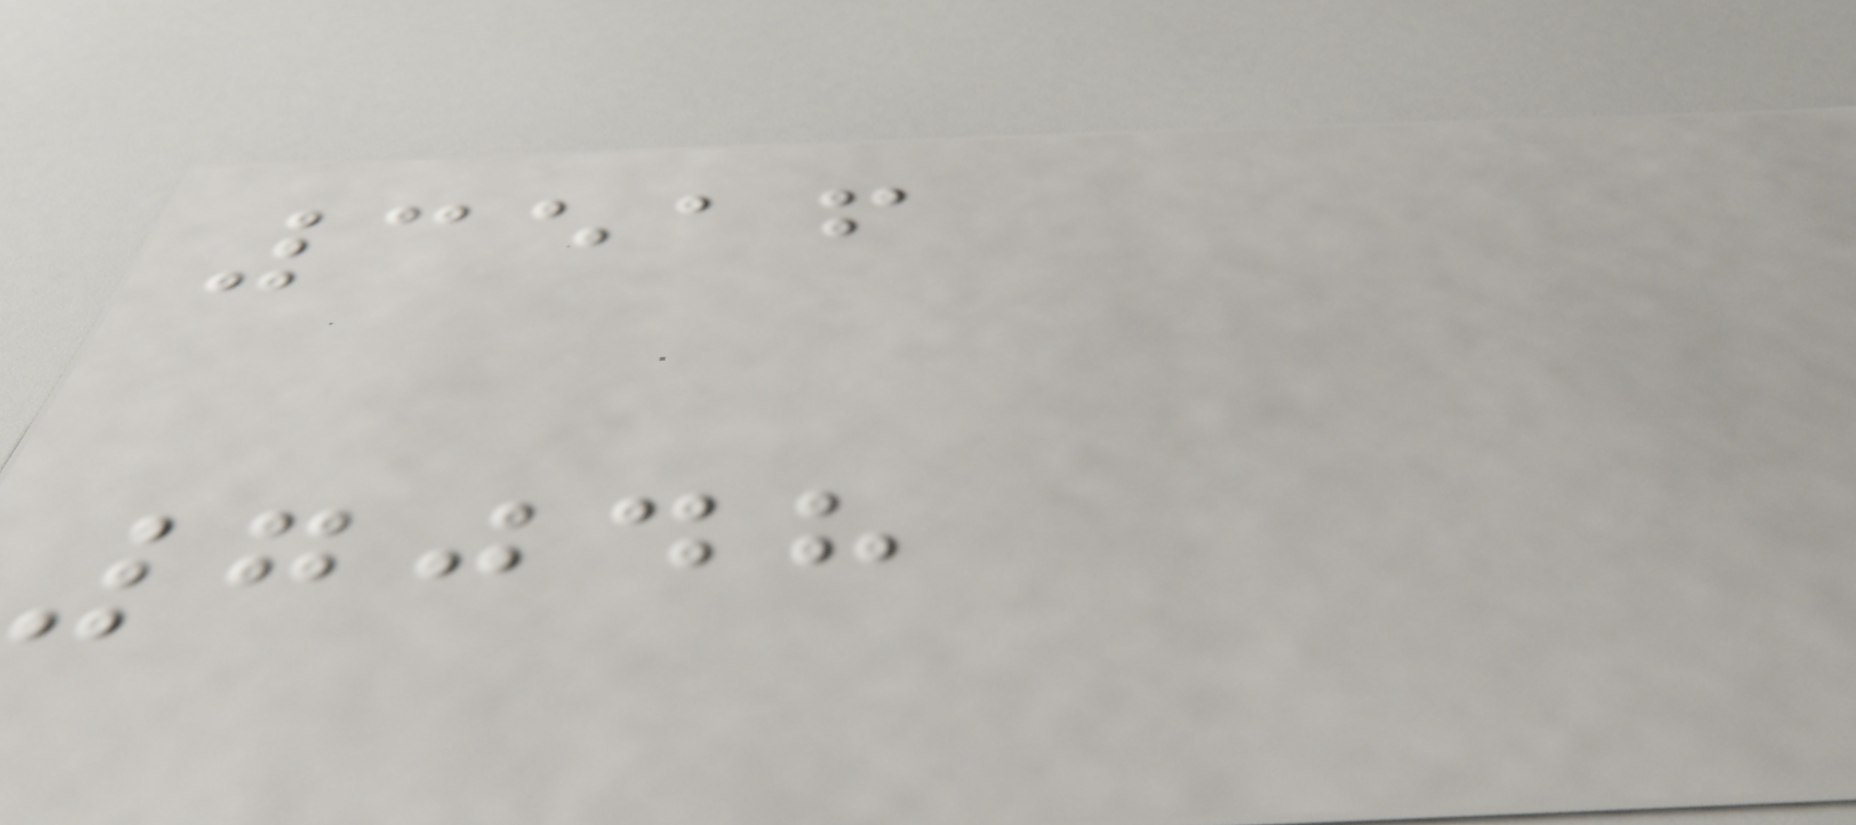3516
7048
